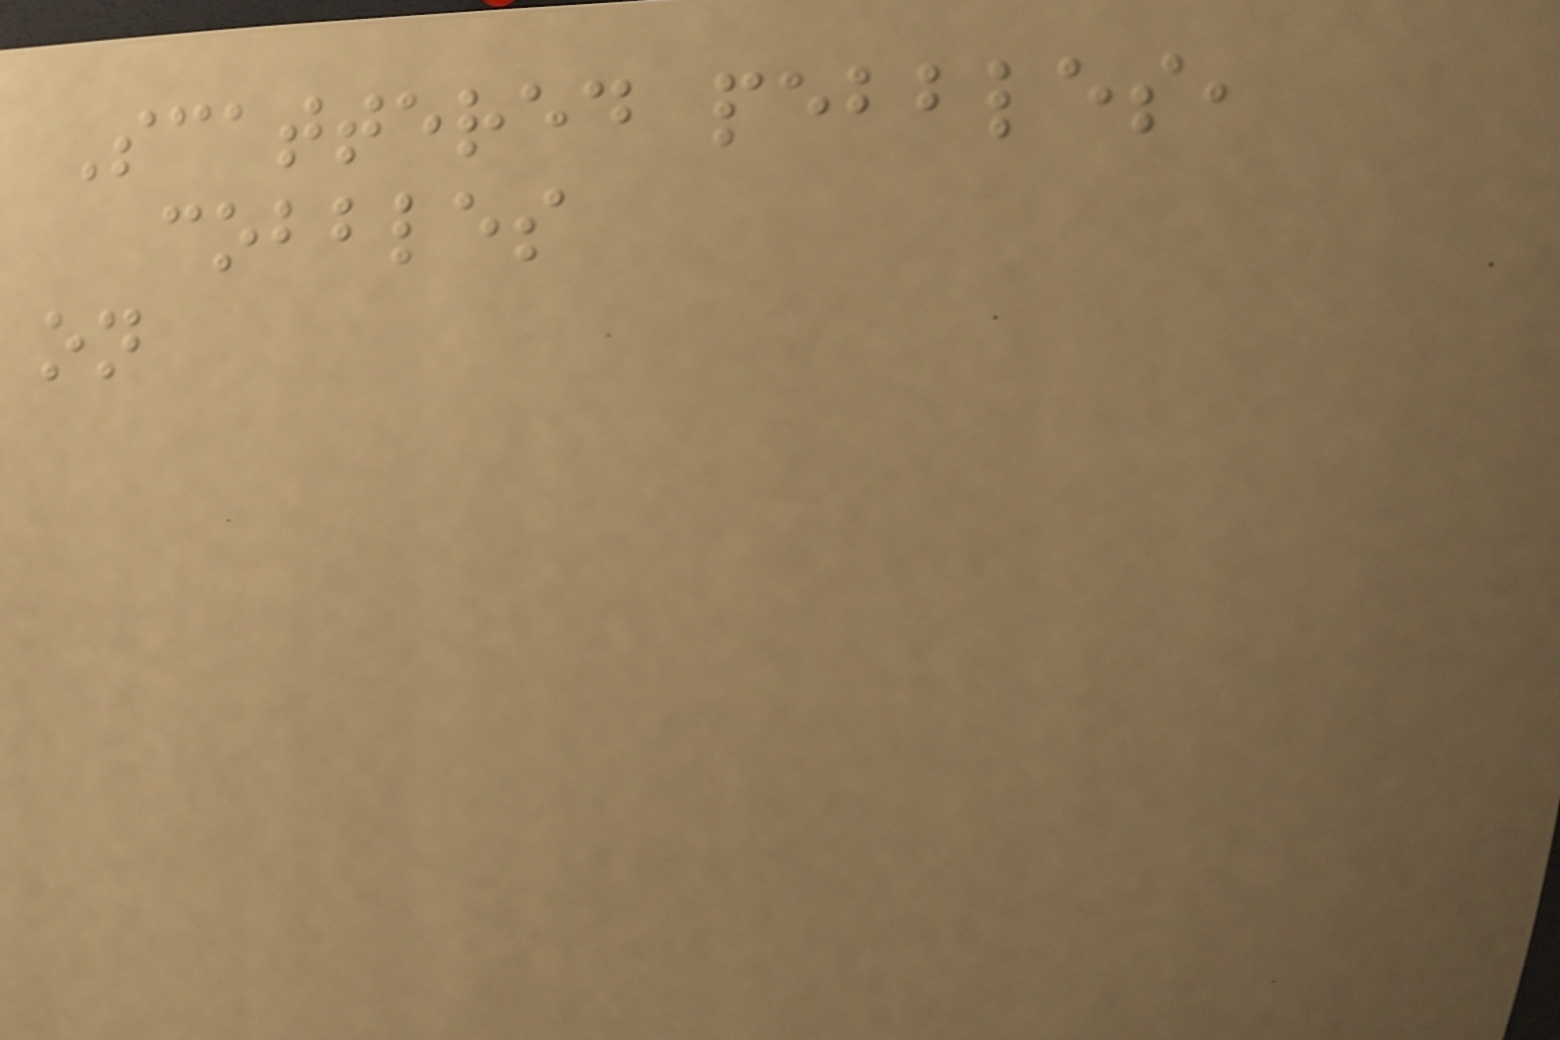Scattered pebbles,
cobbles
on
